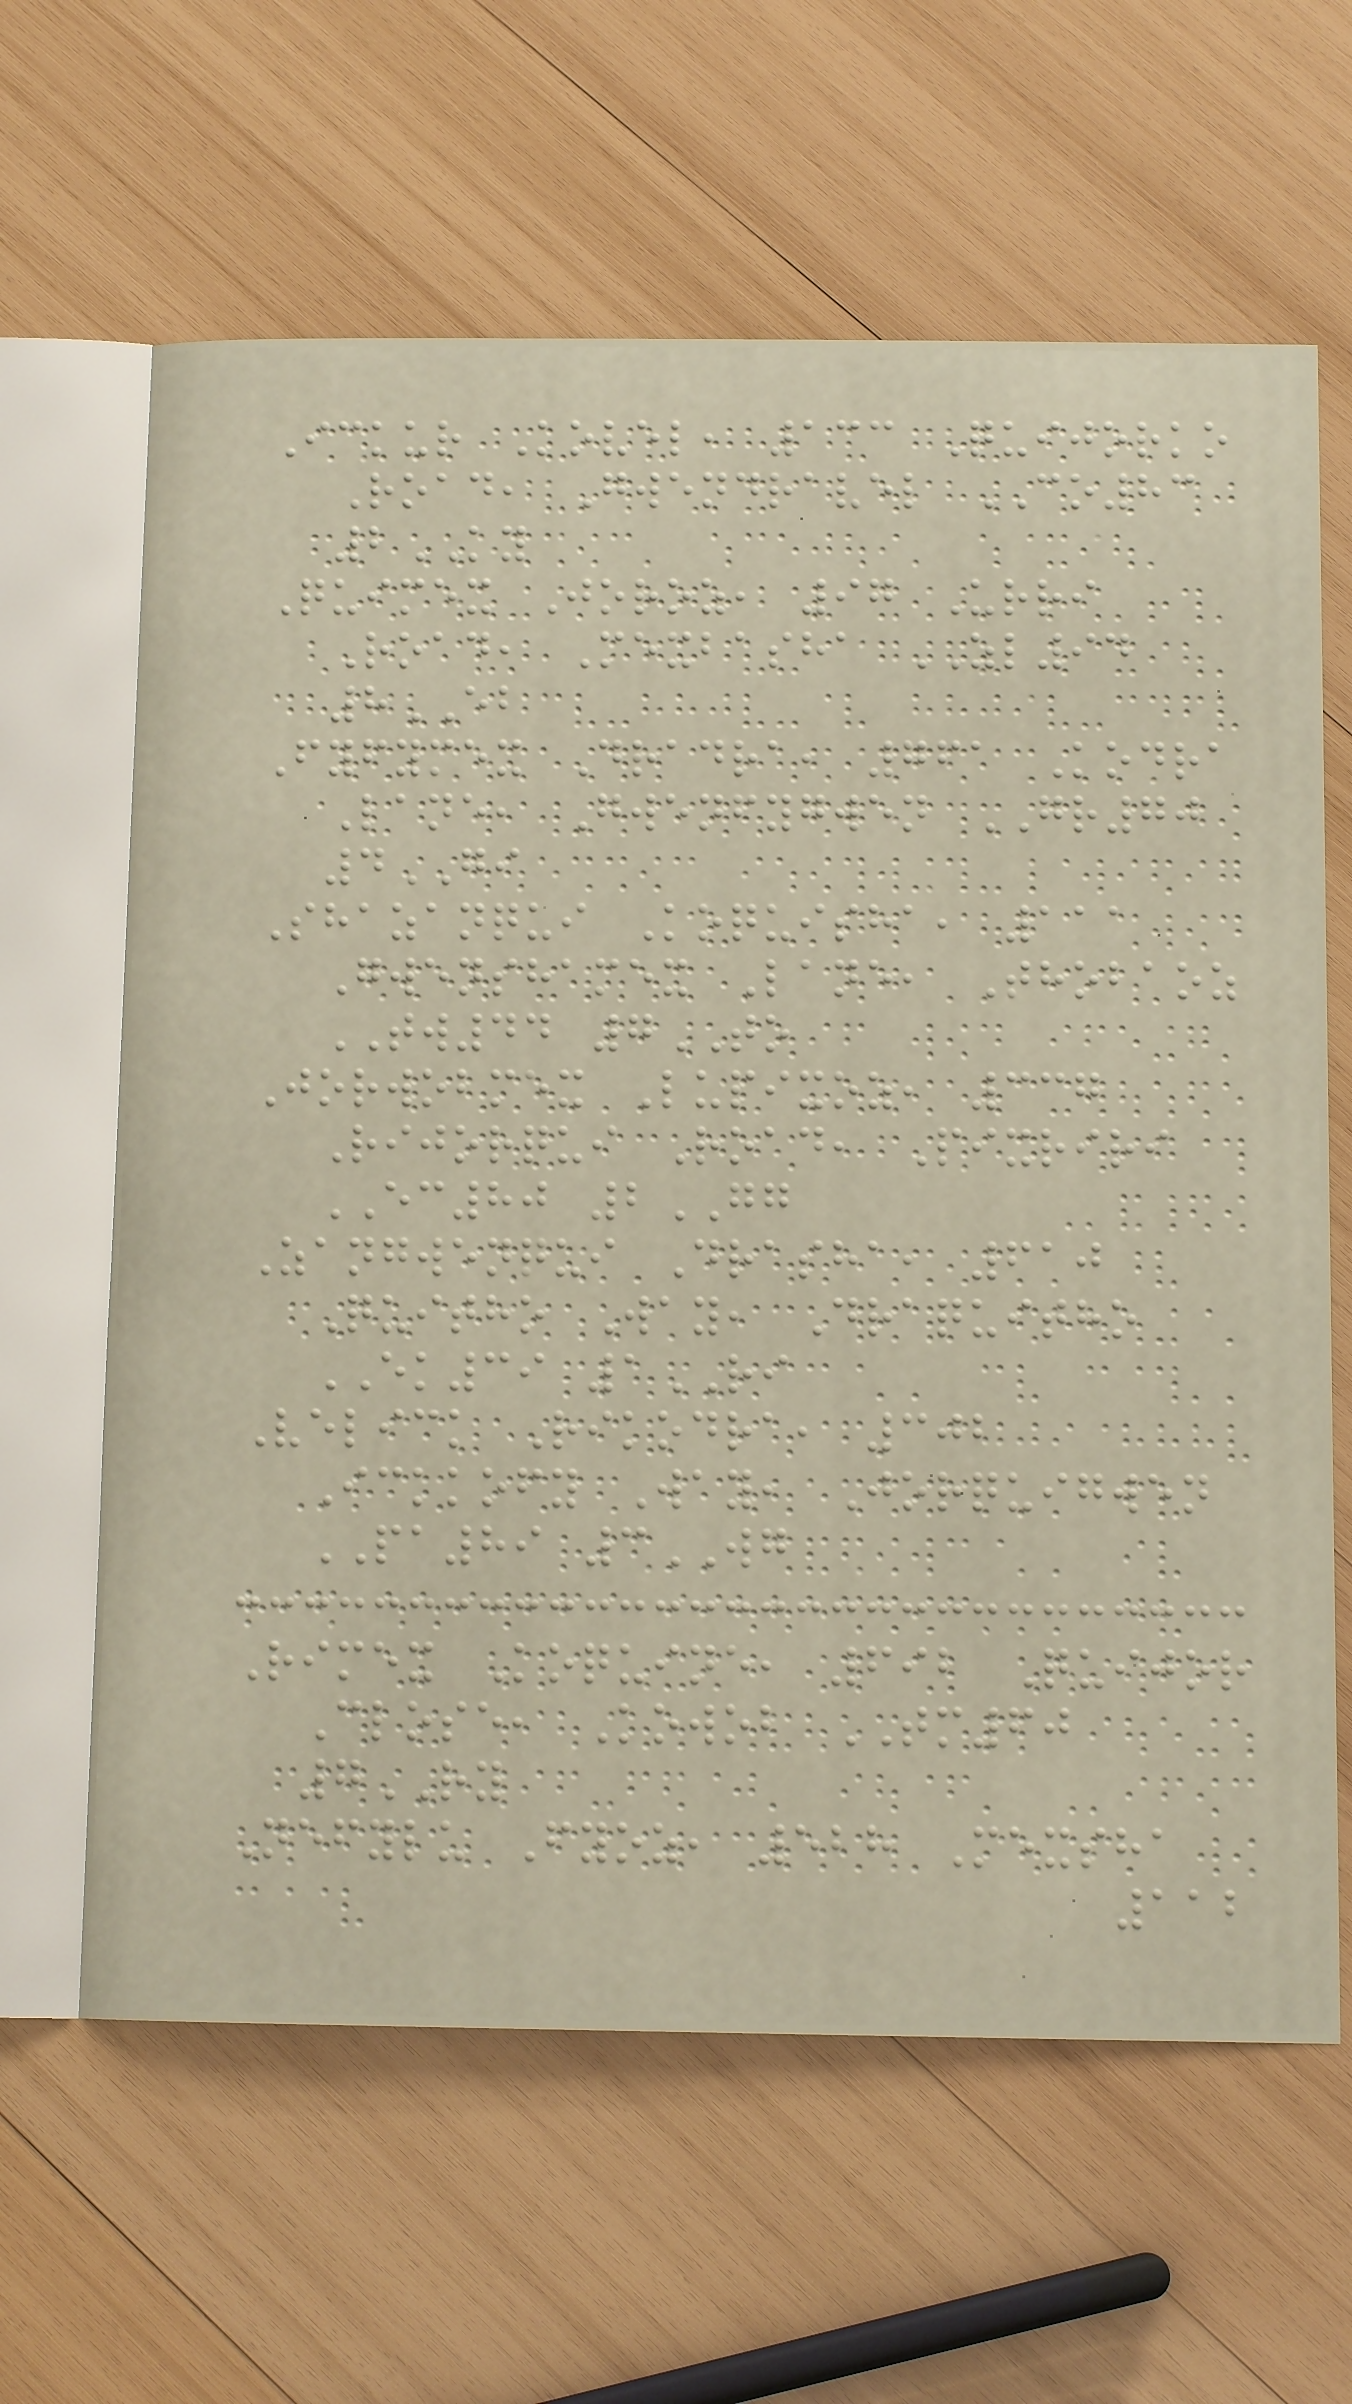Ickur Kovel, 133 Quijorko
Road, Gwendravel CO83
2KY
Quimex Joroz, 97 Urri
Road, Mexbasha ZL94
8EB
Fyfymex Dradra, 761 Kodra
Lane, Gwenfygwen GR70
4GI
Shazanqui Koquisha, 111
Gwenshamex Lane, Thobaoz
TW44 7TO
Jorwobmex Lupixoz, 337
Rijorqui Road, Pixriri
EC80 2GG
Zangwenqui Drasha, 610
Quitho Way, Draquitho
EK39 1RI
Velick Rikodra, 302
Ickkofy Way, Jorquigwen
PA89 3WG
Rimex Koquine, 692 Quijor
Close, Kowob TM60
7RY
Nefylu Fyoz, 528 Mexsha
112
